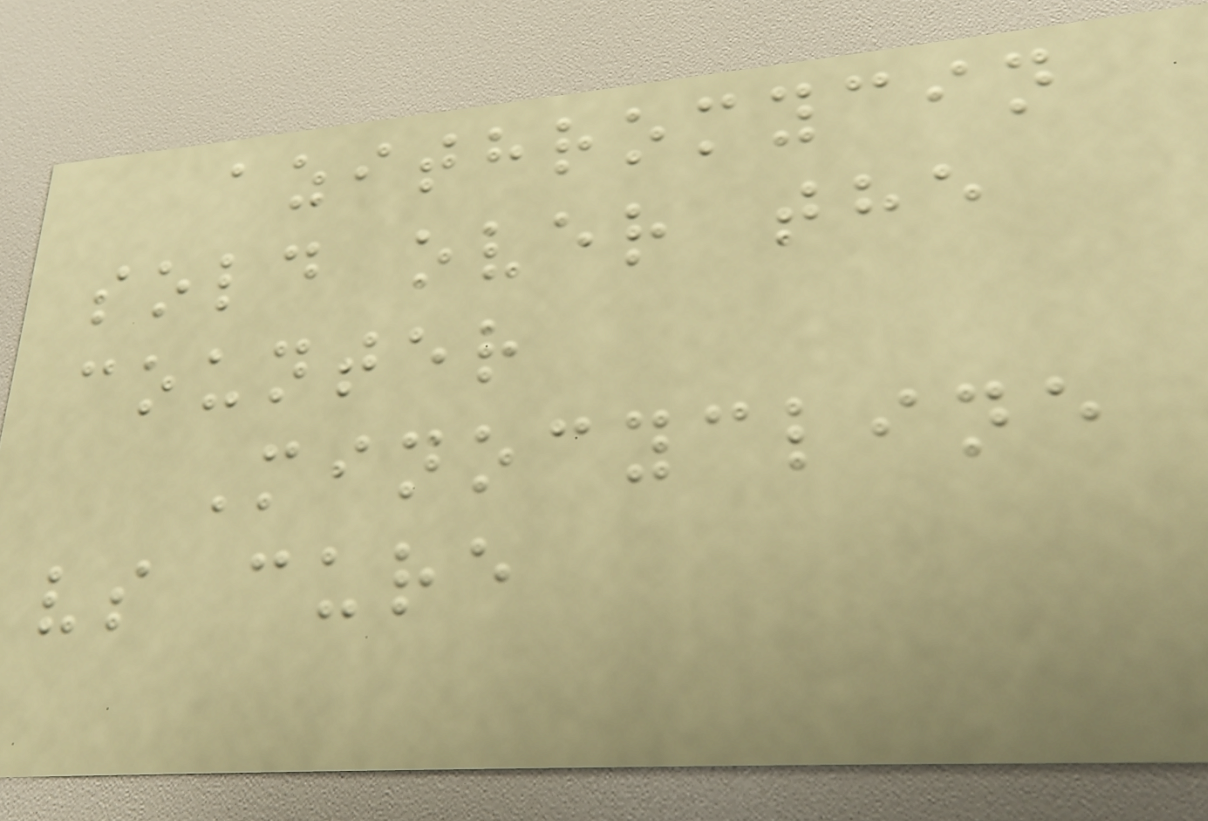azithromycin
sold over the
counter
Minocycline
vs cure
